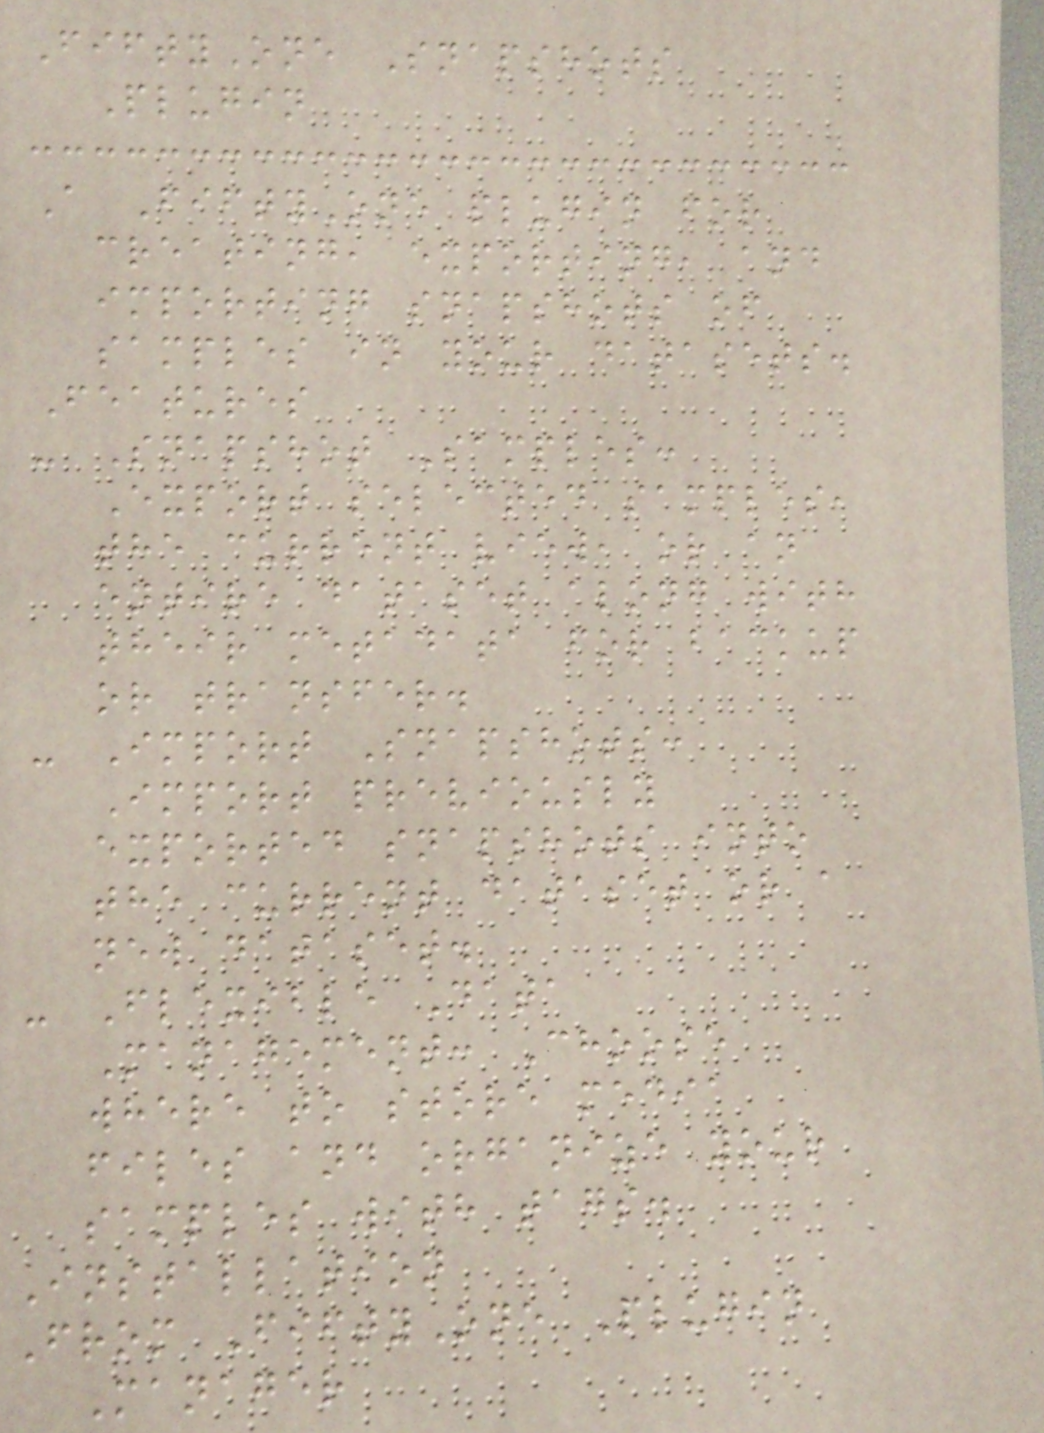FiftyOne Snapshots
Plugin
A FiftyOne plugin for
creating, exporting, and
importing snapshots of
samples in your datasets.
Features
- Snapshot Samples:
Export selected samples,
the current view, or an
entire dataset along with
their metadata for backup
or transfer.
- Import Snapshots:
Import previously
exported snapshots into
the current dataset or a
new dataset.
- Flexible Data
Management: Choose
where to store media
files and organize your
samples with tags.
Installation
From FiftyOne Plugin
Manager
